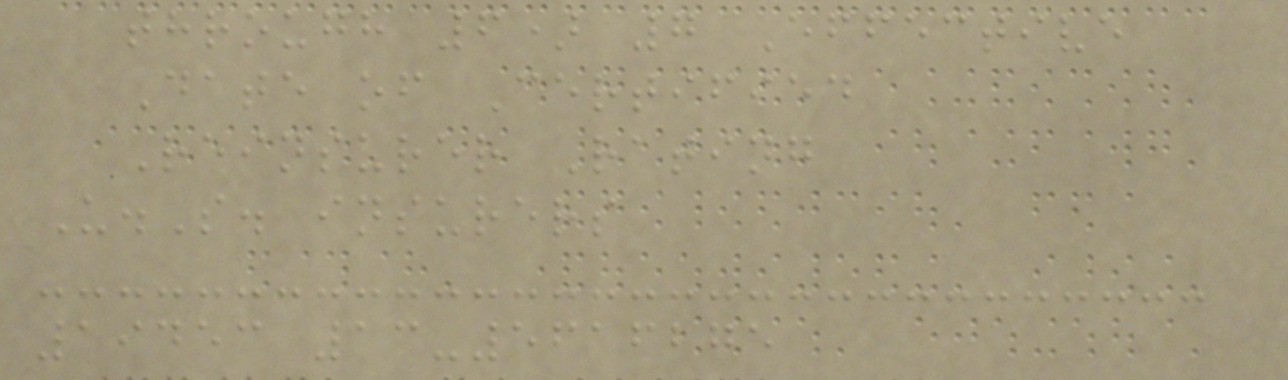through 6) 7 Effective
Date of Certified
Reinsurer Rating
U.S. insurers
19453 13-5616275
